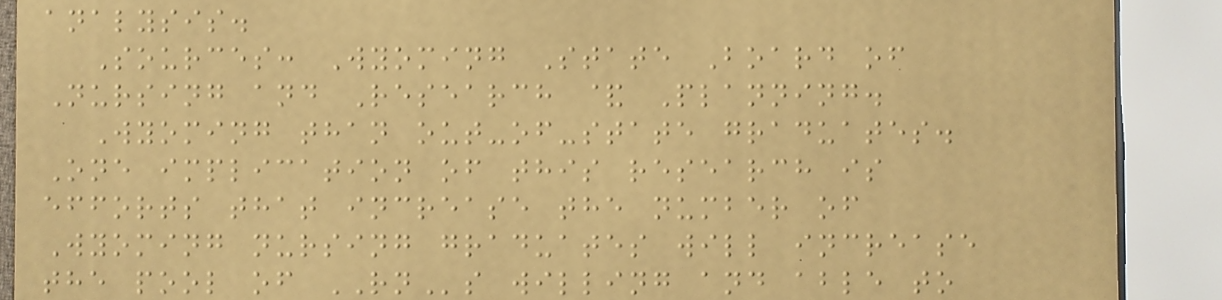analysis.
Sources: Wyoming State Board of
Nursing and Research & Planning.
Wyoming than out-of-state graduates.
One implication of this research is
efforts that increase the number of
Wyoming nursing graduates will increase
the pool of RNs willing and able to
